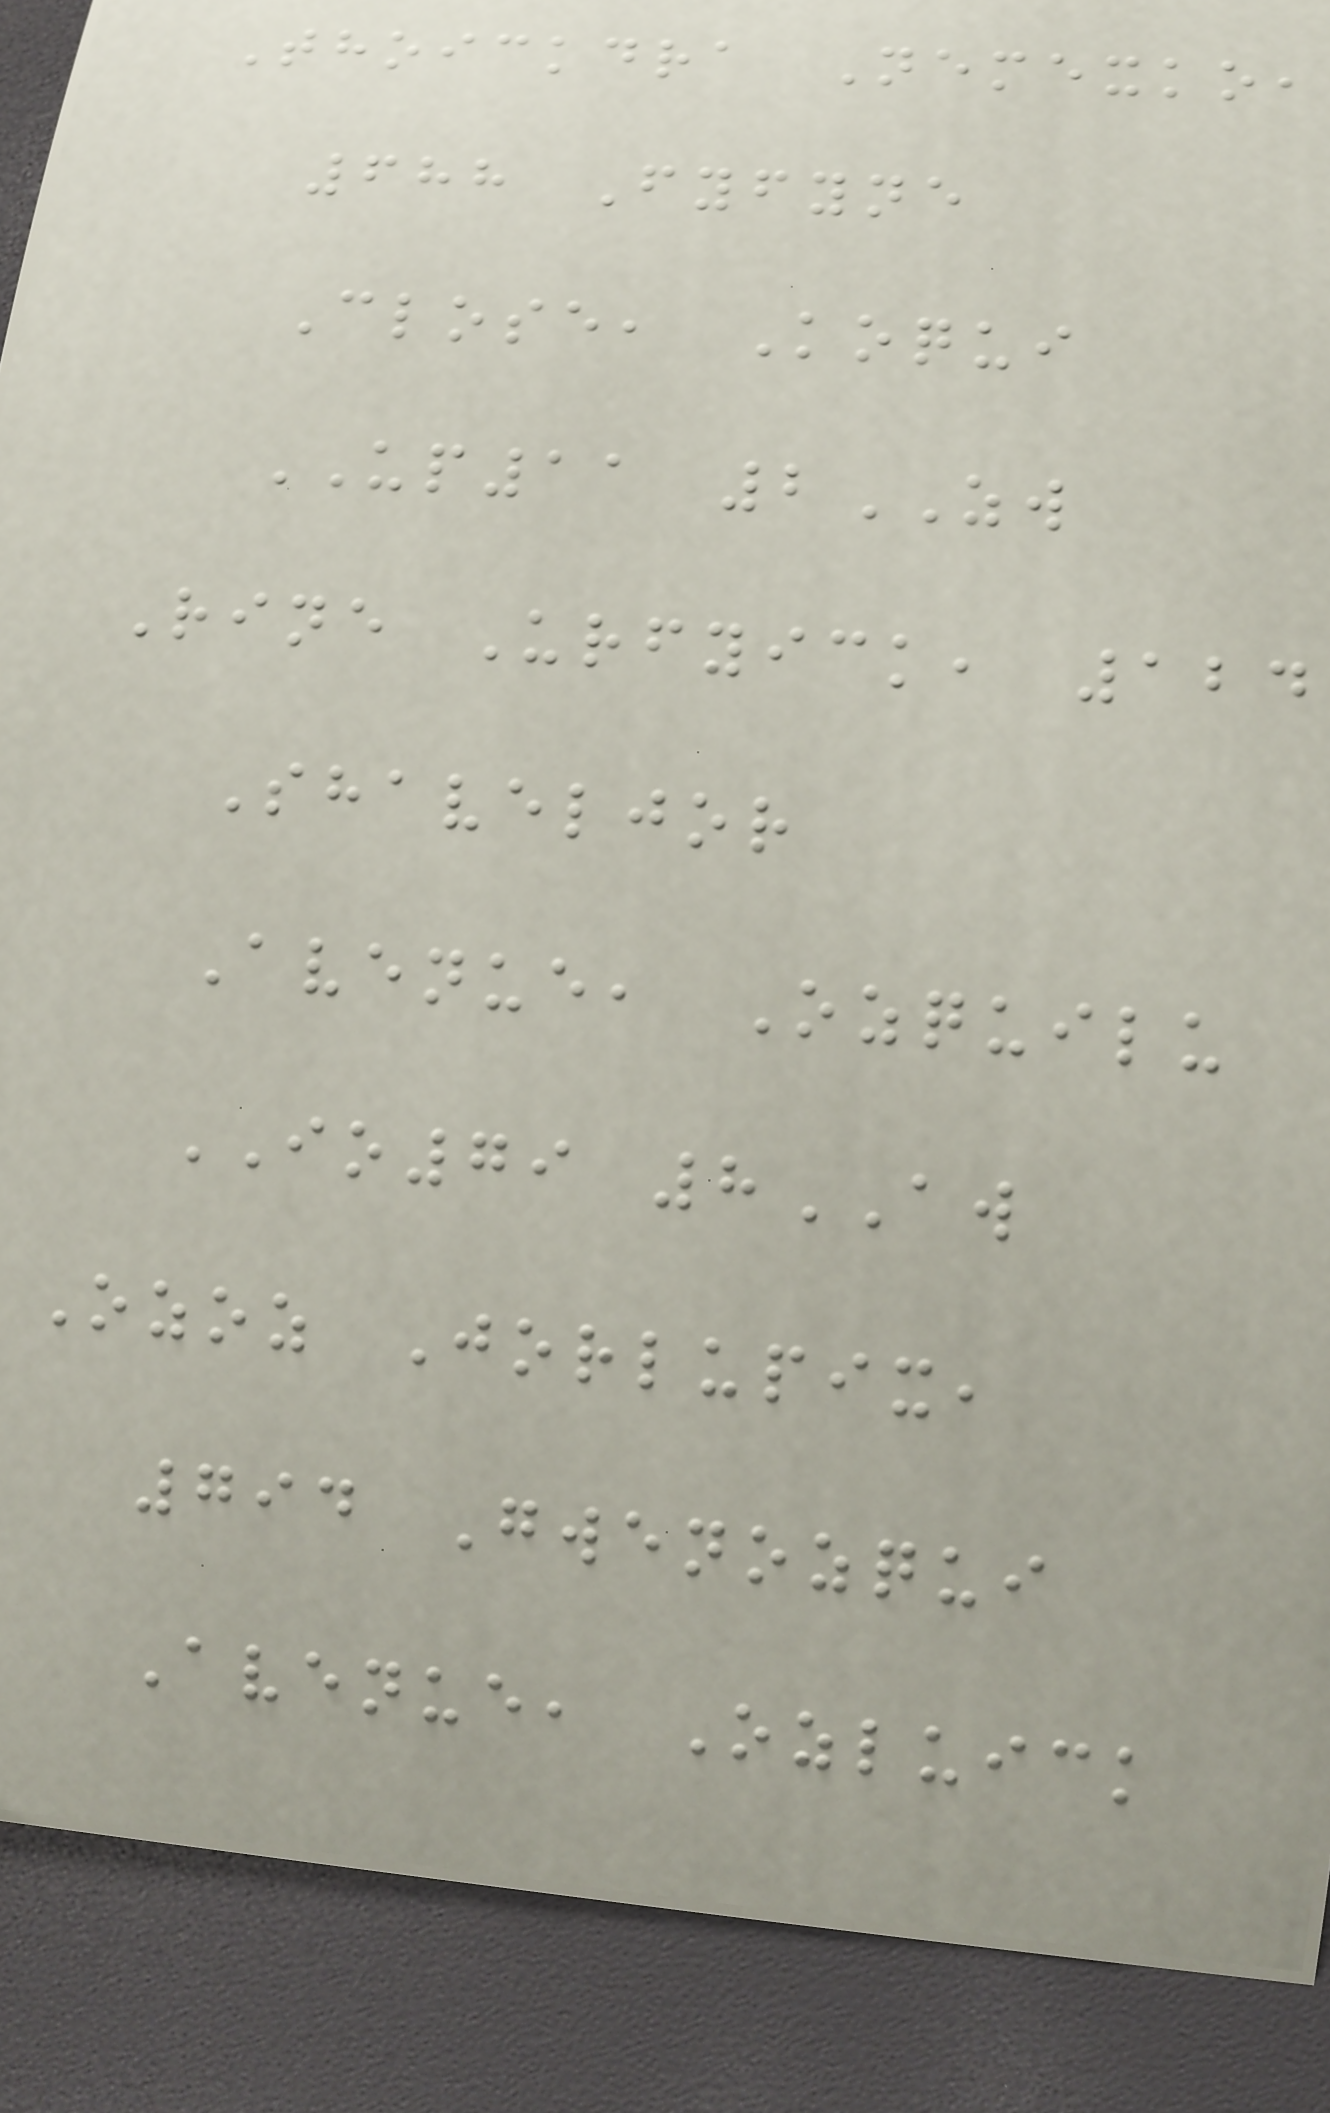Thoickdra Nemexko,
688 Fyfyne
Close, Koqui
UP11 2ZW
Rine Urfyick, 124
Shaveljor
Avenue, Ozquilu
IO79 8AW
Ozoz Jorlupix,
794 Gwenozqui
Avenue, Ozluick
